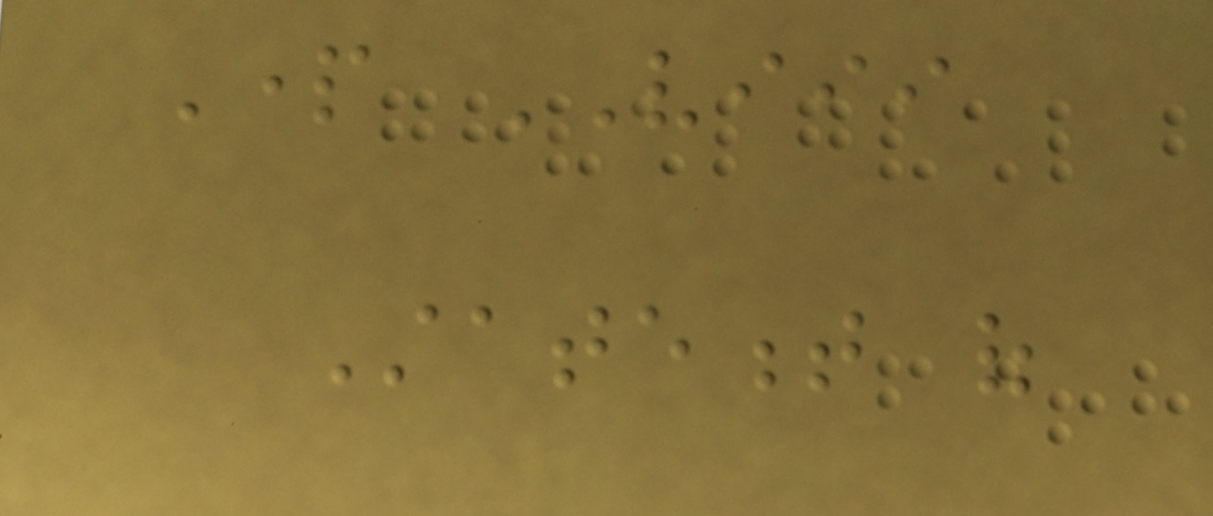Part VIII
Statement of
